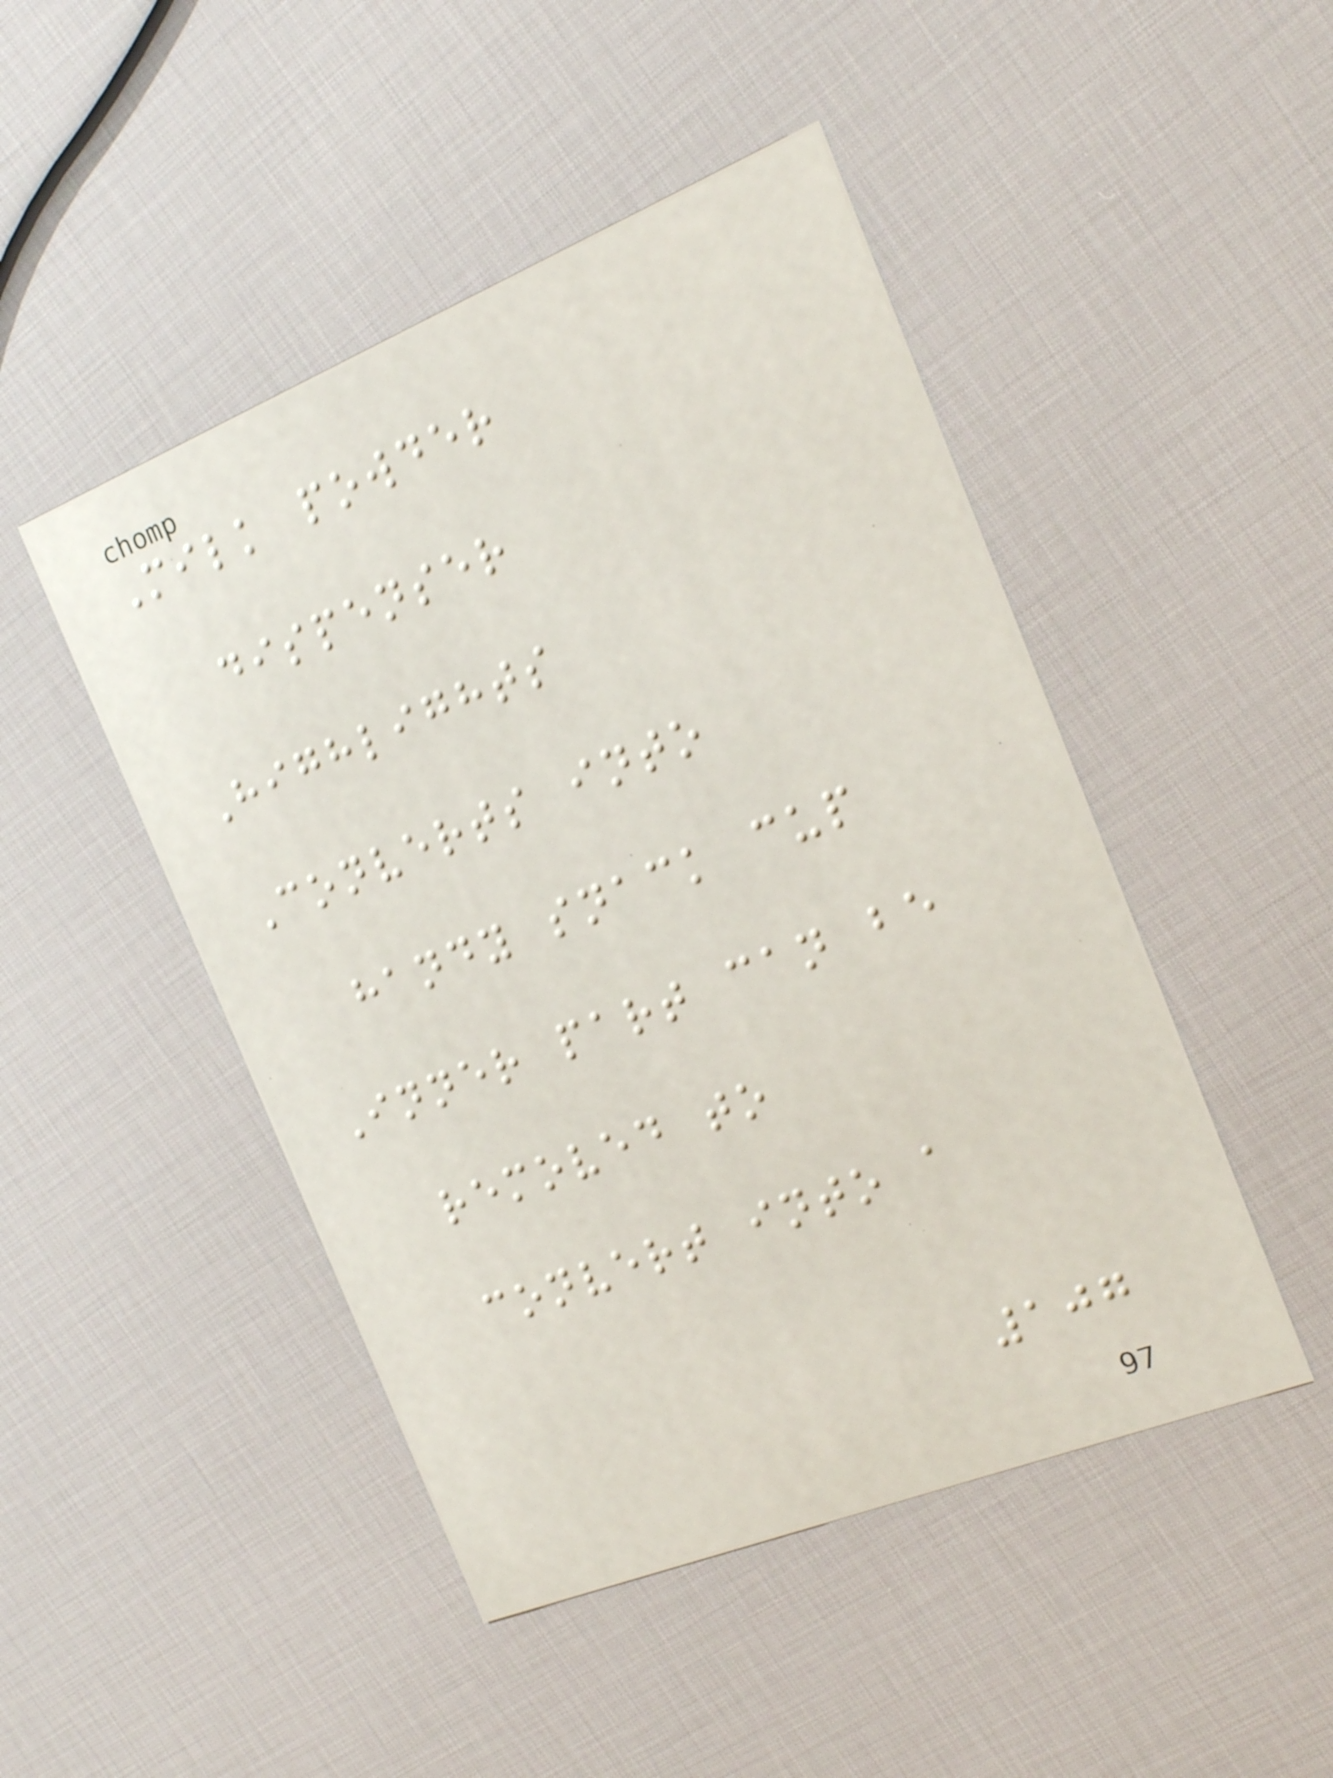Milk powder
dispenser
Highlights
Converts into
handy snack cup
Inner part can be
removed to
convert into a
107
